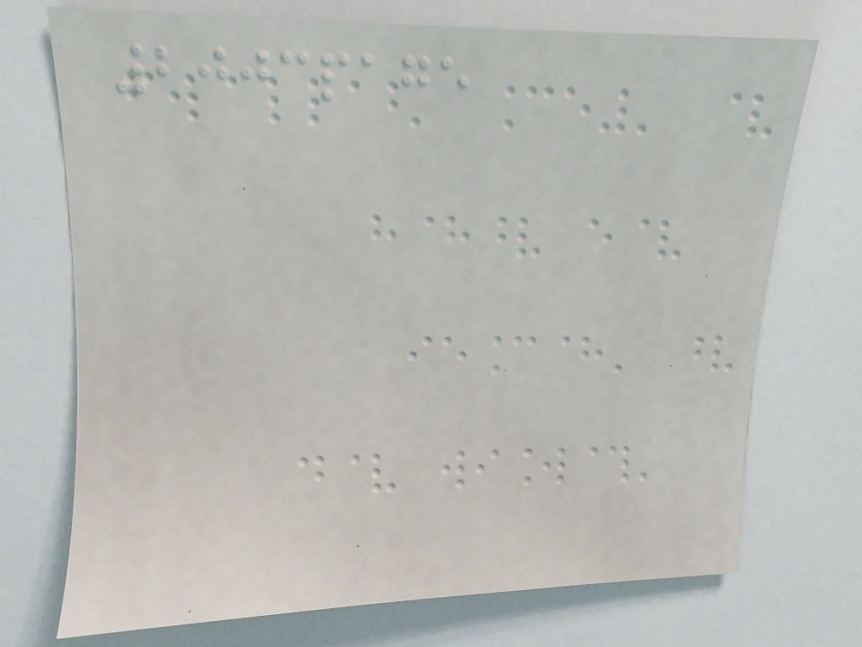2003page
